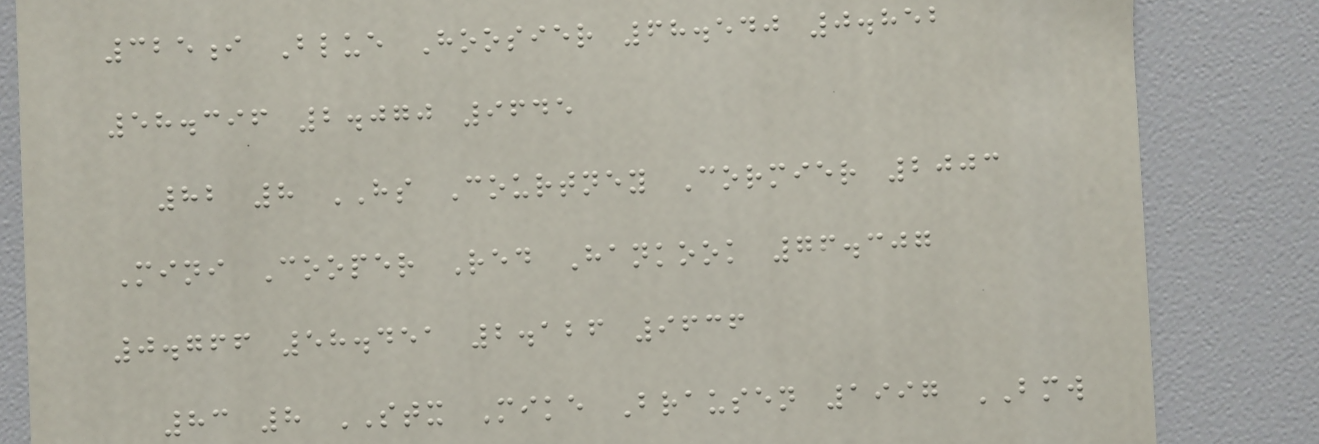325i Blue Hoosier 68.540 0.852
58.396 2.070 9645
82 8 HS Courtney Cormier 2003
Mini Cooper Red Hankook 76.307
0.766 58.451 2.126 9636
83 8 STX Mike Brausen 1997 BMW
